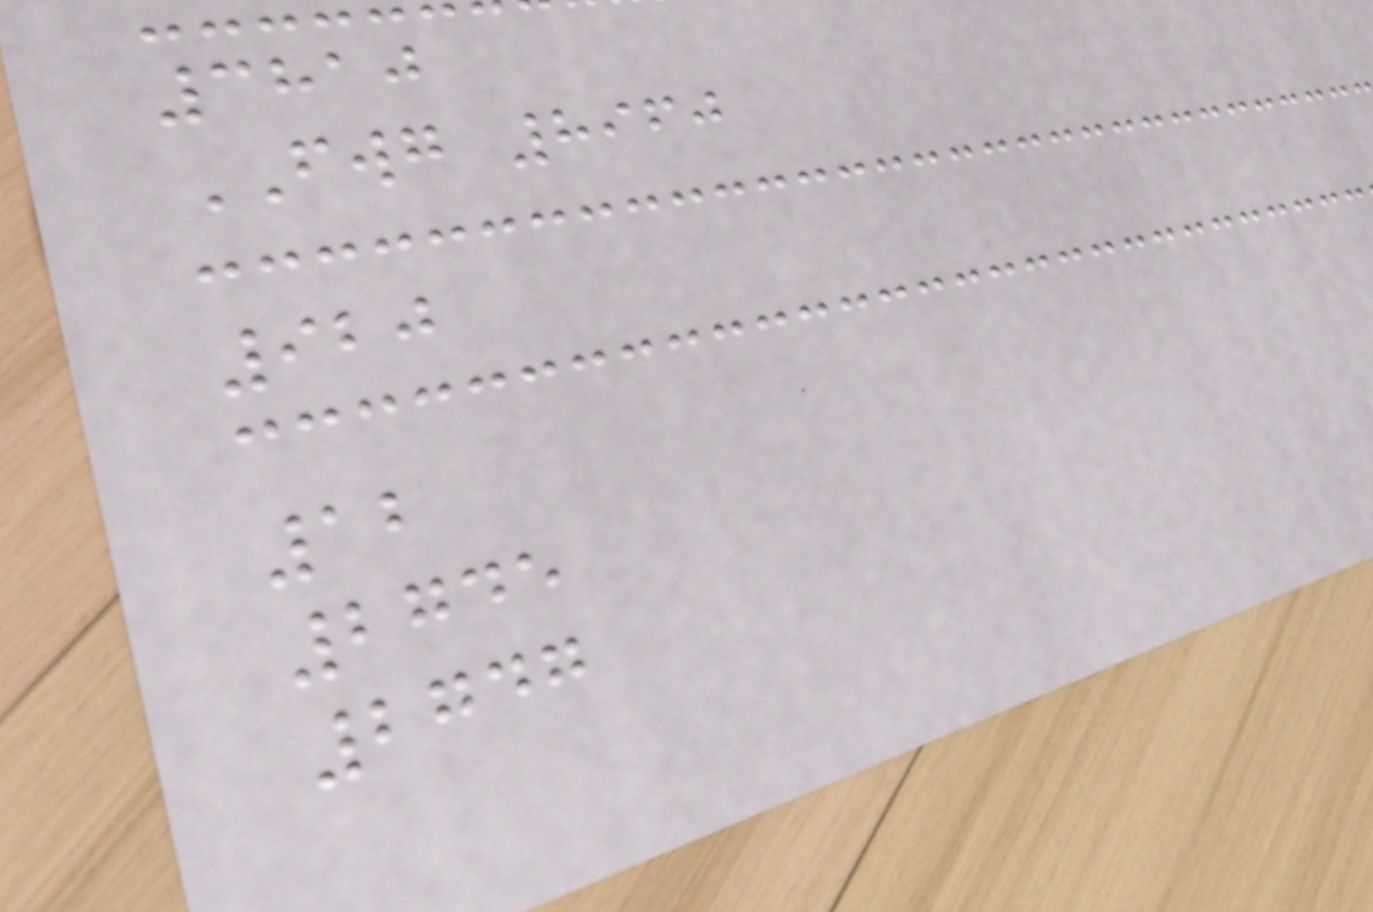3810
FWG 8960
920
12
2745
2747
